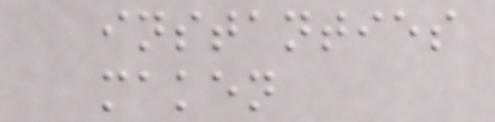instanties
maken
